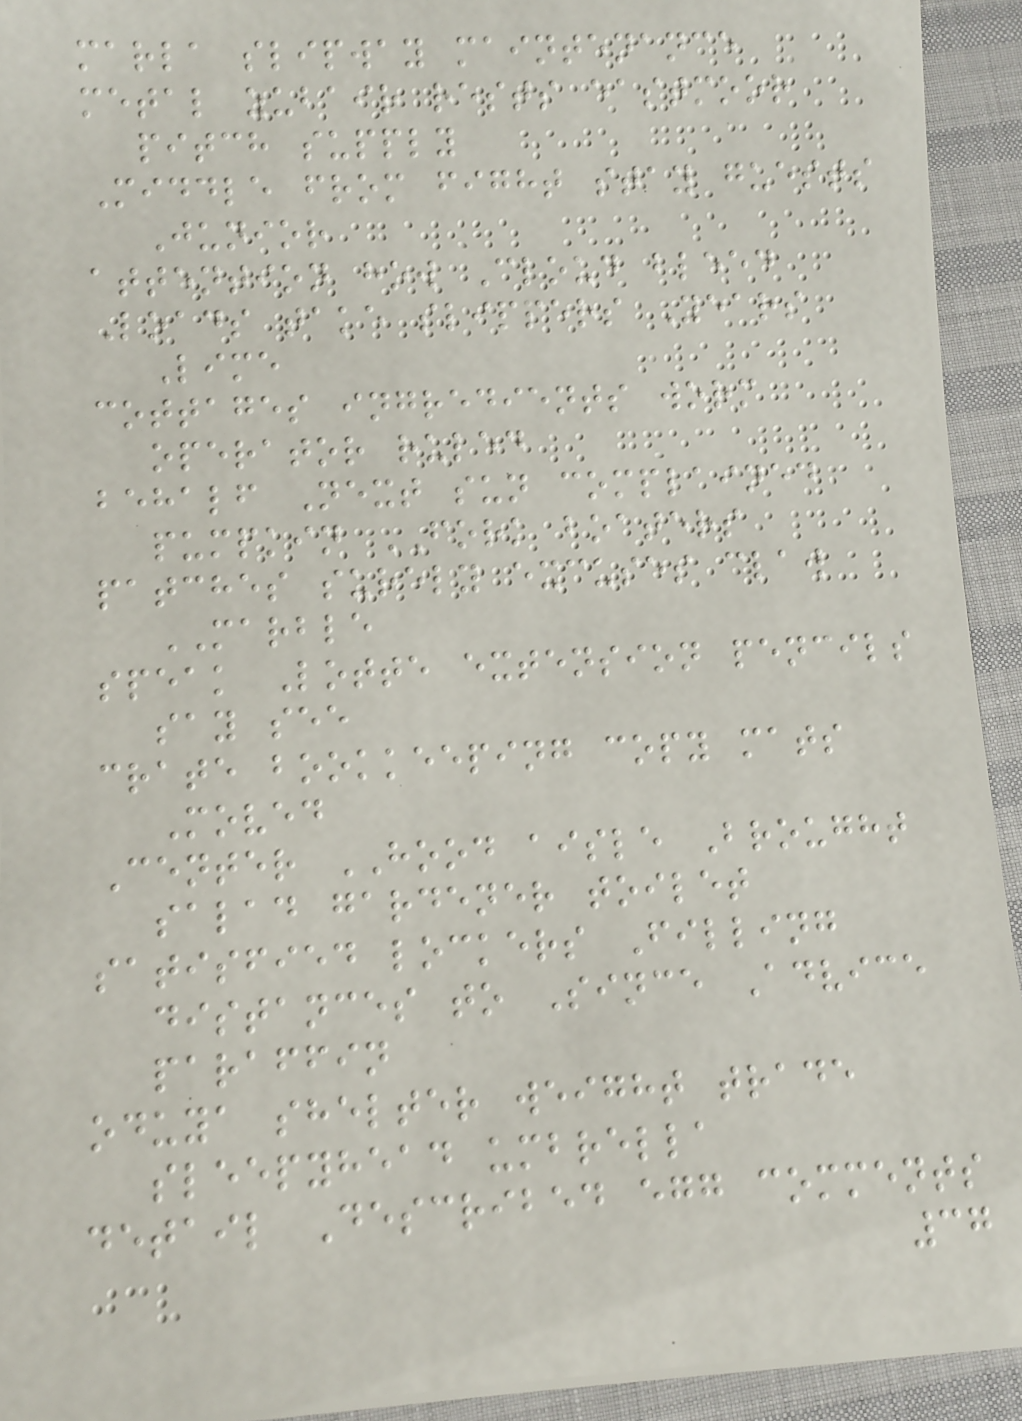marla slipway maintenance
metal zubair rests eastmoor
pitch supply
Middle from fight stay guests
Junior
attention how Cloud bleed
Loads take slippers Years
Lime
cottages ingredients worm
operator ruled
behalf Next sun complained
pumpkin FORK boaters
patches surely excuses claw
MARBLE
speak Lotte extension pencils
say see
crate bookkeeping copy mats
Moved
Center HOOD aisle Brought
salad gardener toilet
satisfied lockers Filling
distances to Since Advice
paraffin
oduya shelter weight trade
sleepyhead umbrella
detail Described egg comments
37
